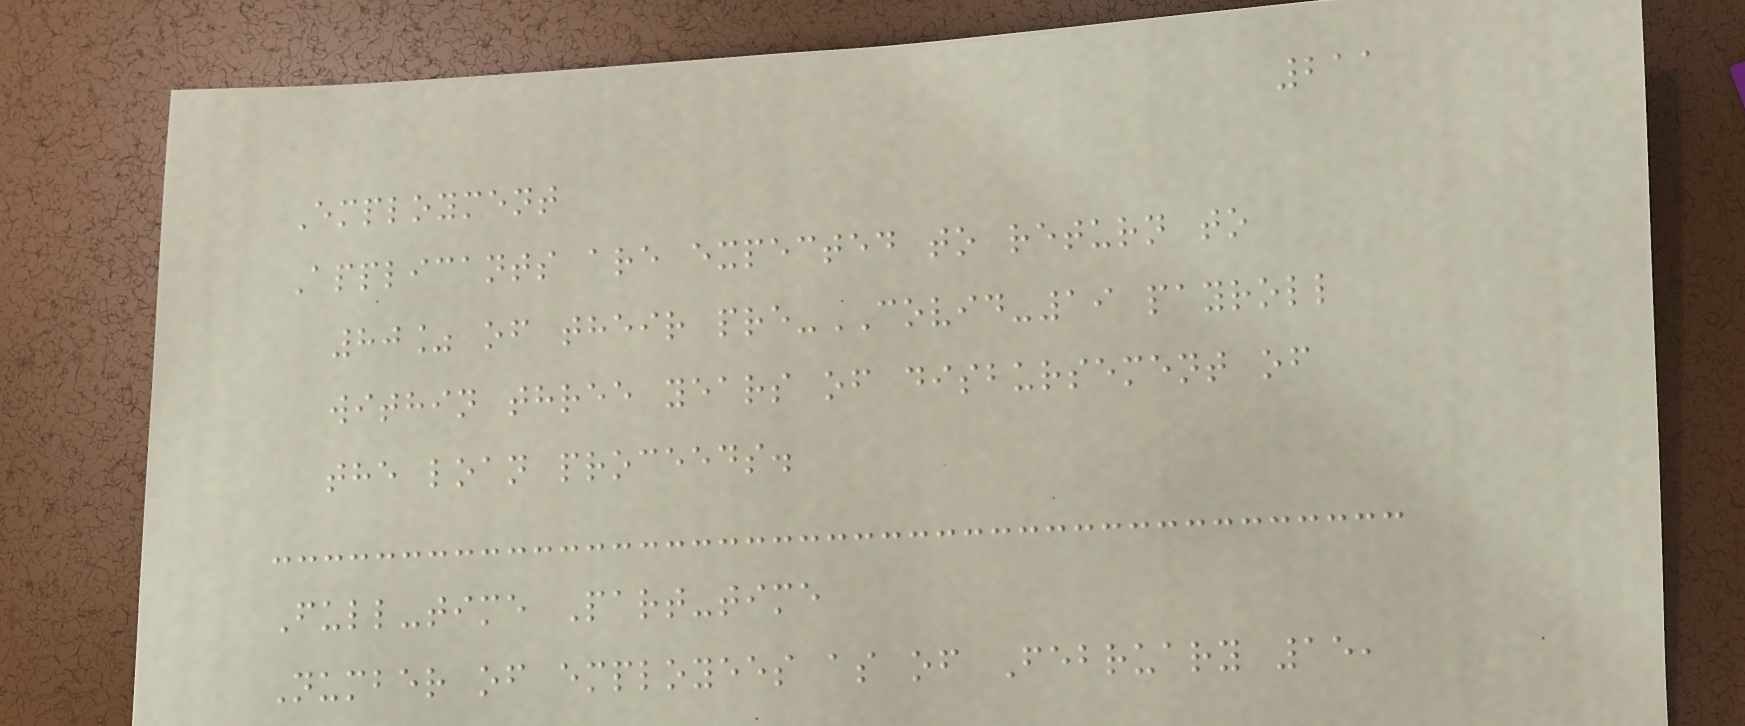211
Employment
Applicants are expected to return to
80% of their pre-COVID-19 payroll
within three years of disbursement of
the loan proceeds.
Full-time Part-time
Number of employees as of February 15,
